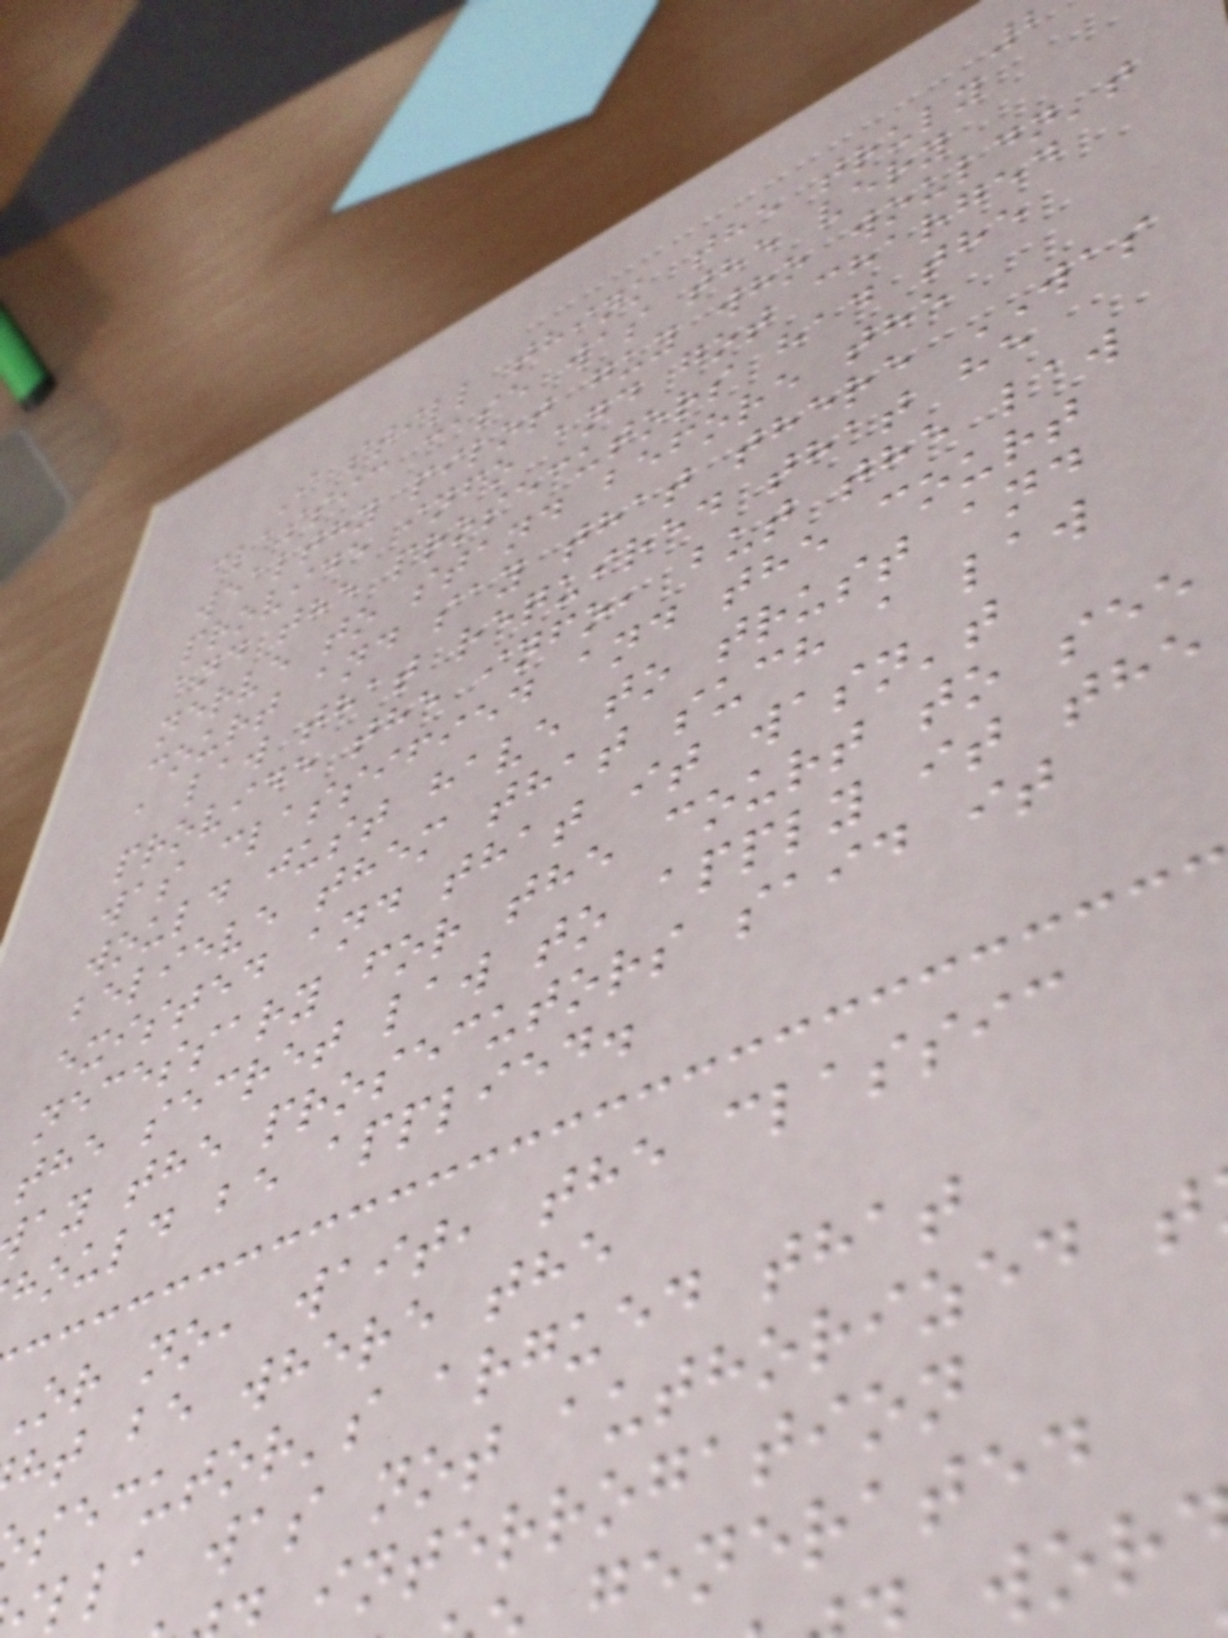I still think the truly
classic case was the very
wealthy pilot guy who wouldn't
provide info and got charged
and the prosecutors had the
nerve to stand before the
court and say that there WAS
a law that required that he
provide the info, but the law
was classified and the court
would just have to trust and
believe them that such a law
existed and that it wasn't
necessary for the court to see
the secret law to apply it the
ay the prosecutors said it
hould be applied.
or no, wait, the classic
ht be where the
secutor's argued that
lla was not authorized t
interrogation
generated
